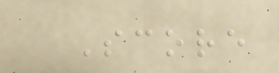Score
